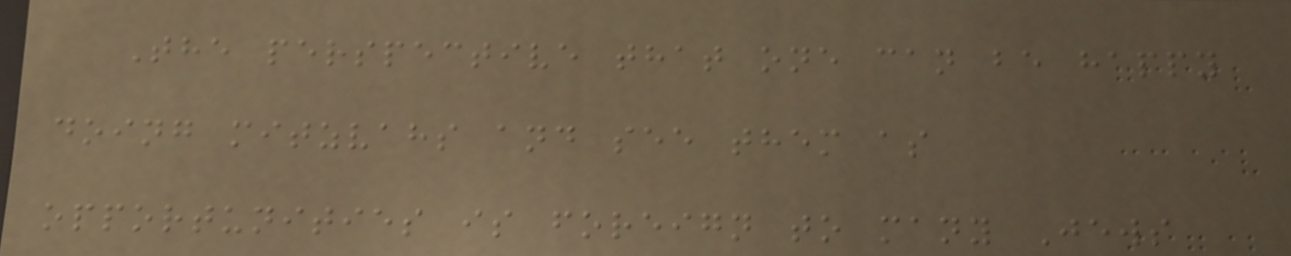The perspective that one can be happy
doing mitzvahs and see them as
opportunities is foreign to many Jews
